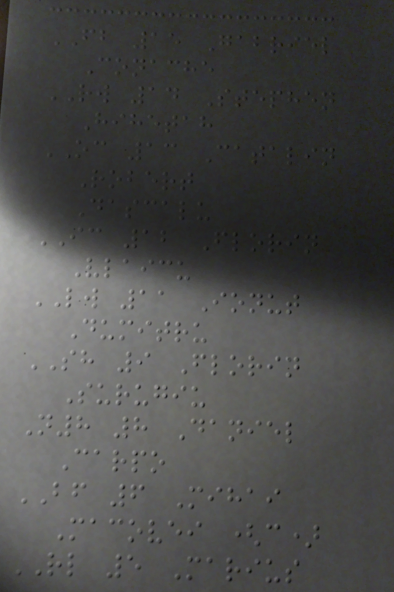FB 15 Gabriel
Conache
RW 14 Stephen
Hihetah
OC 13 Catalin
Robert
Dascalu
IC 12 Florin
Vlaicu
LW 11 Ionut
Dumitru
SH 9 Florin
Surugiu
N8 8 Daniel
Carpo
BF 6 Mihai
Macovei (c)
RL 5 Marius
